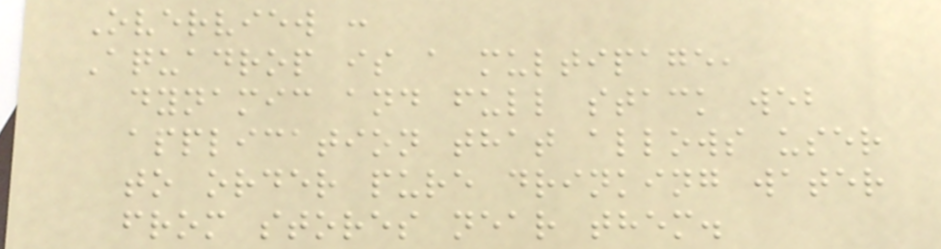Overview :
Aquadrop is a multipage,
dynamic and full stack web
application that allows user
to order pure drinking water
from stores near them.
